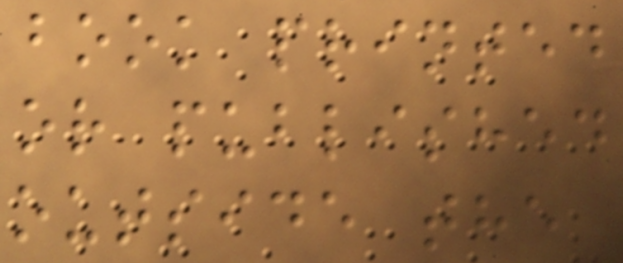book printed
or published
outside the
